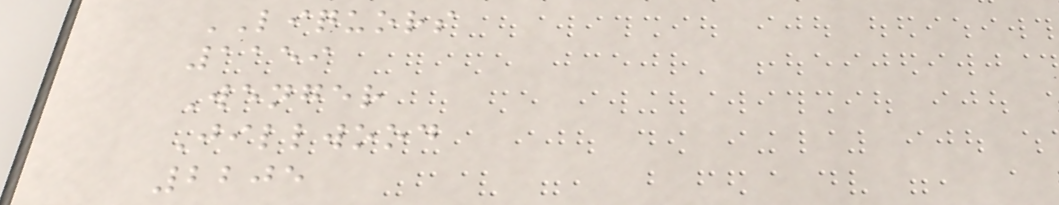LIQUORS
1159
Wenger
Jillwood
2205
